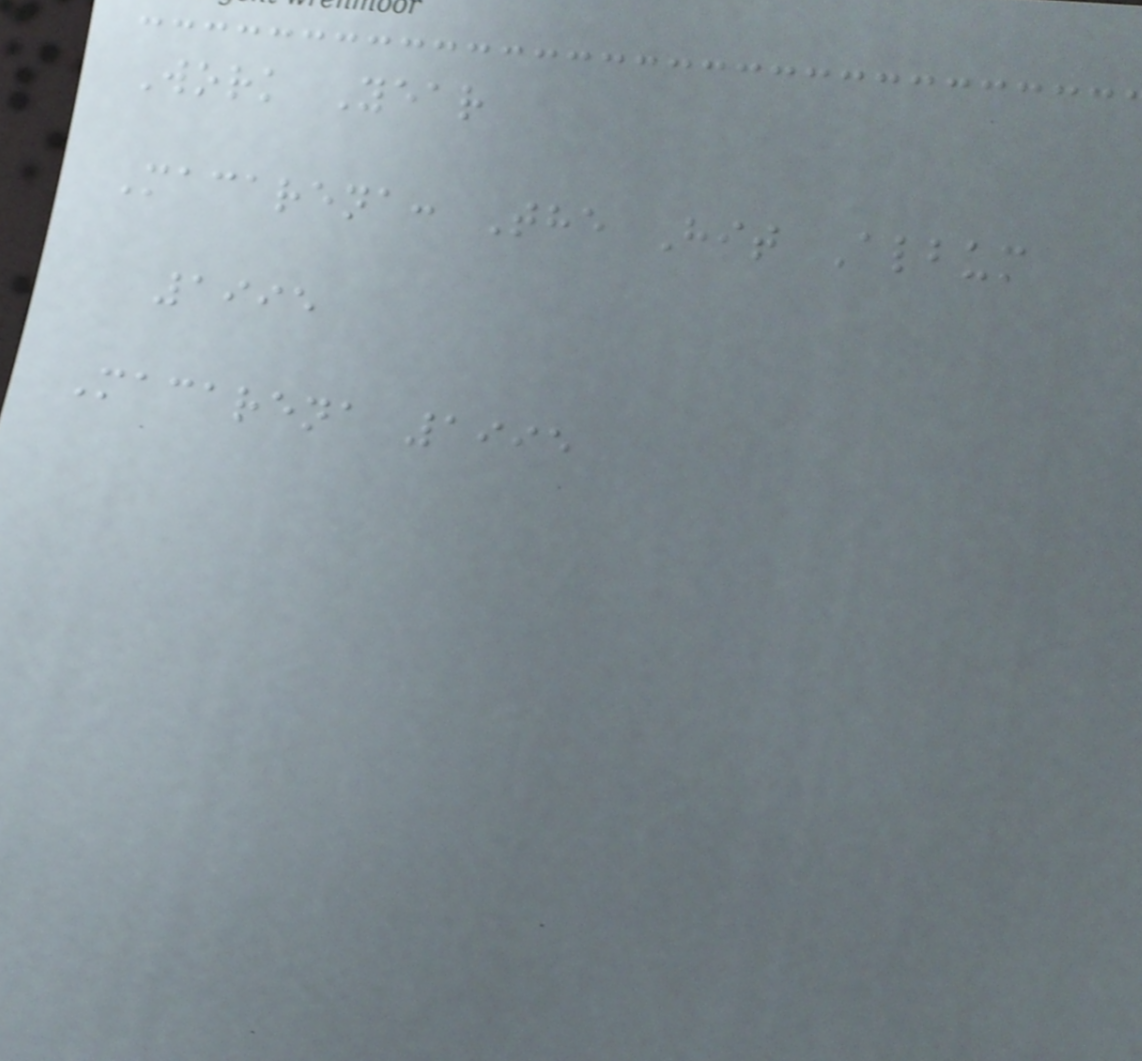Work Year
Macarena: The Hit Album
1995
Macarena 1995
